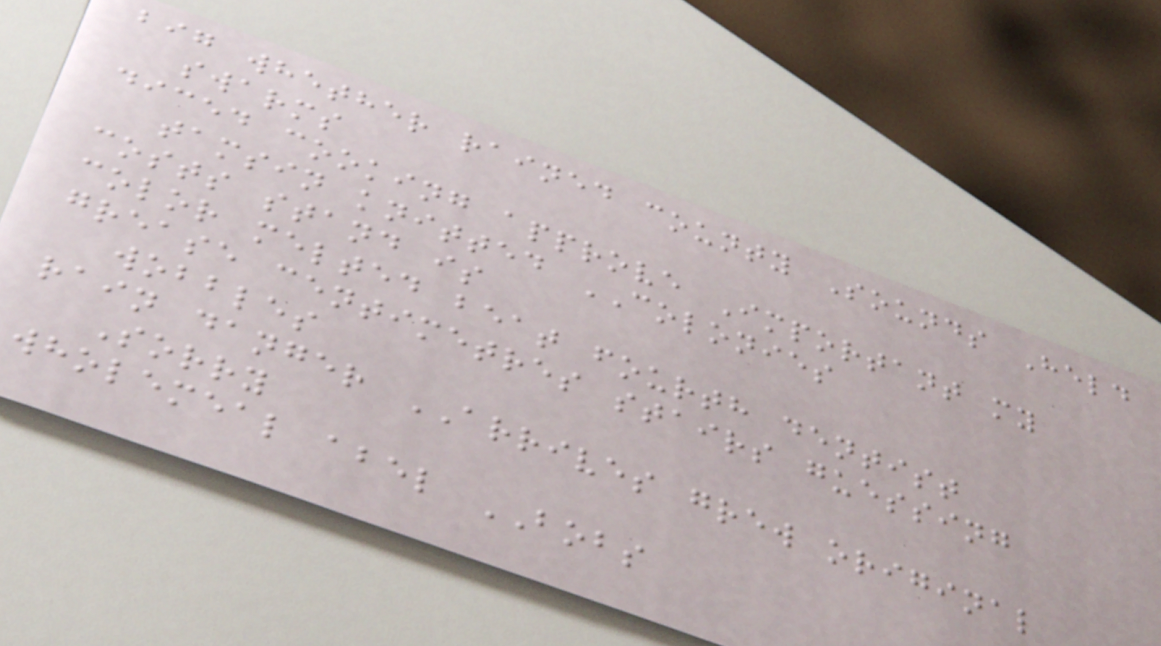big whether rained county Sounds Held
swarms
diced cooking approve Important my
tamsin knitted COLONIES
costs stand is
color melted beat fourth dentist
grease centimetres stairs guessing
wobbles
rain danger ARRIVES grew original
Sorry
wholemeal abel BOBS
